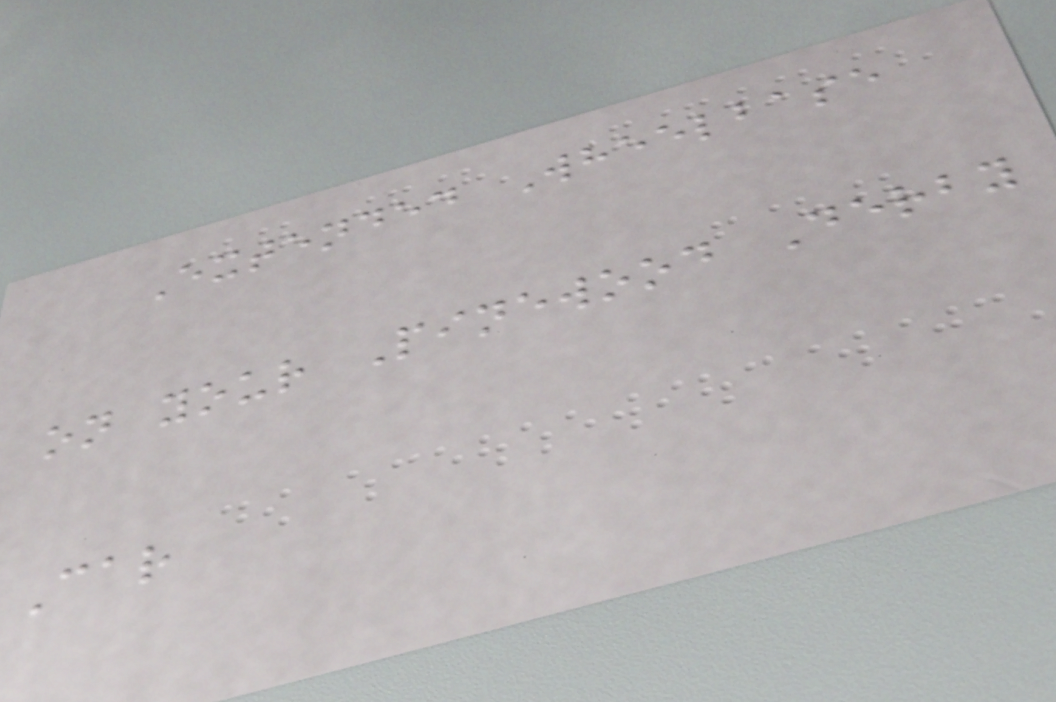Extended Wheelbase
on your Pinewood Derby
Car
